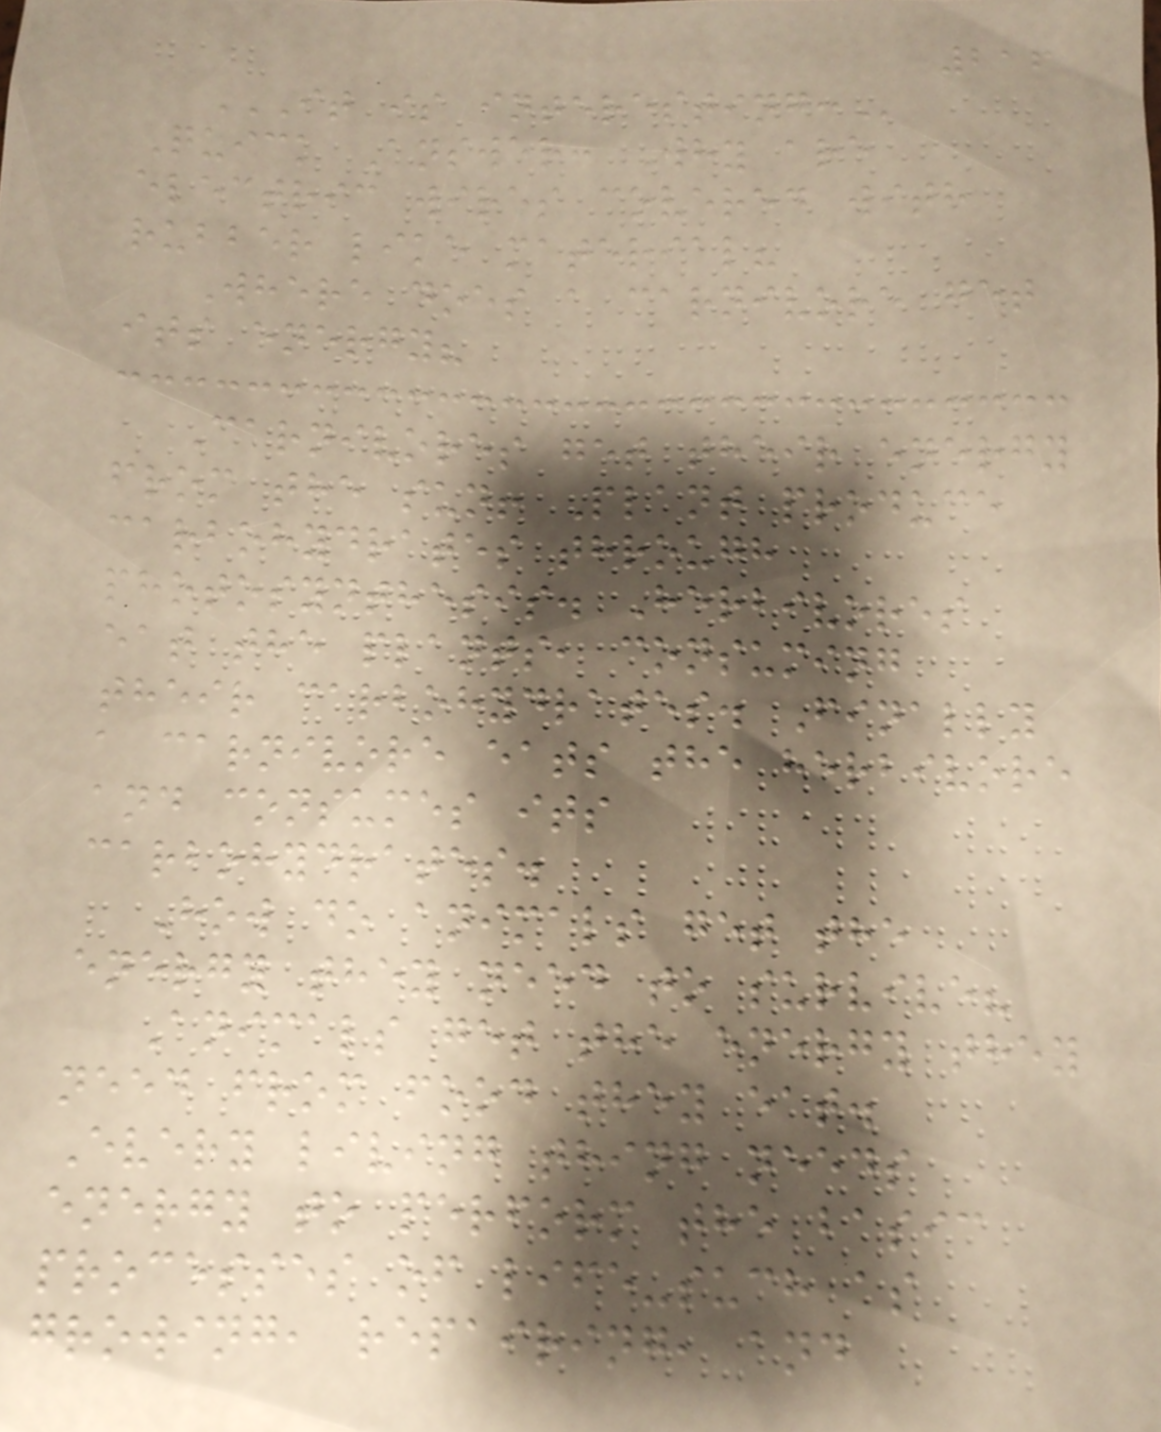216
IT IS INTERESTING:
Quick Answer: Why are
electric wires covered with
rubber like material?
Where does a carnivore get
its energy?
Carnivores get their energy
from the sun! Plant produce
carbohydrates through
photosynthesis. Herbivores
eat the plants, consuming
their carbohydrates. Finally
a carnivore eats the herbivore
and consumes its
carbohydrates.
How do animals get the
energy they need to survive?
Animals get the energy they
need from food they eat.
Every living thing needs
energy to perform the basic
processes of life-such as
growing, repairing, and
